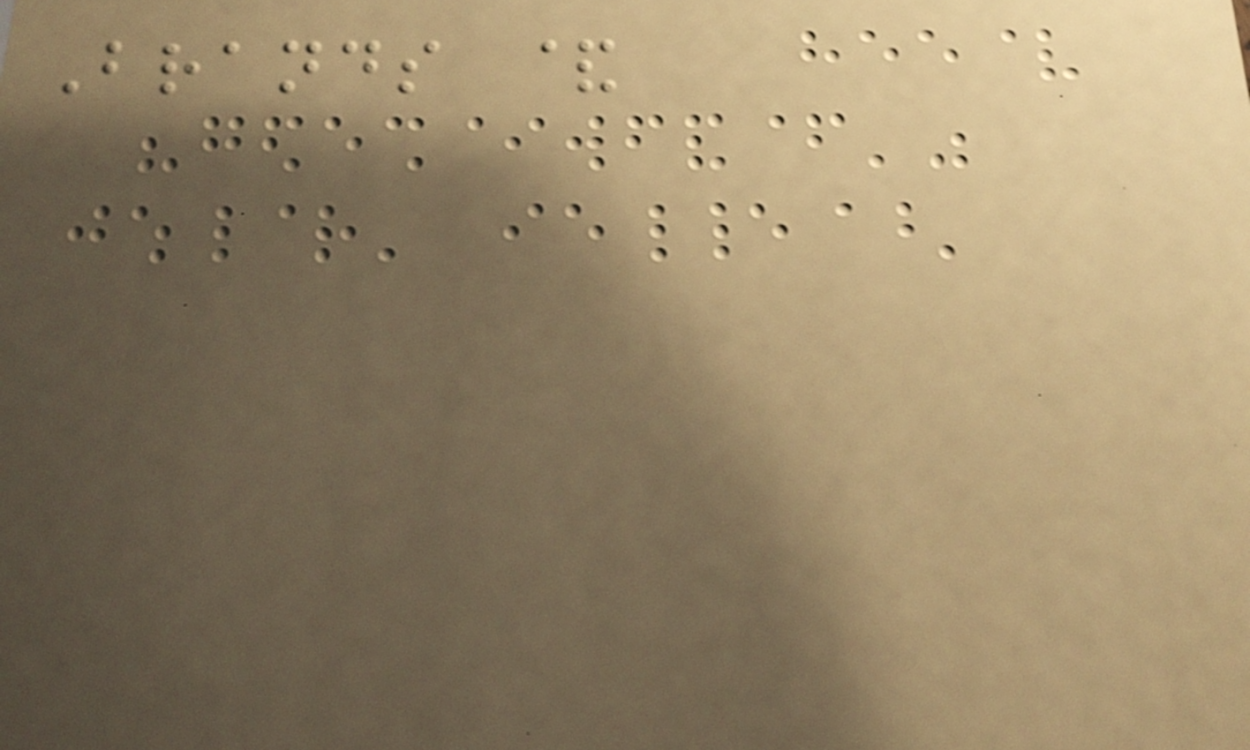Brands &
